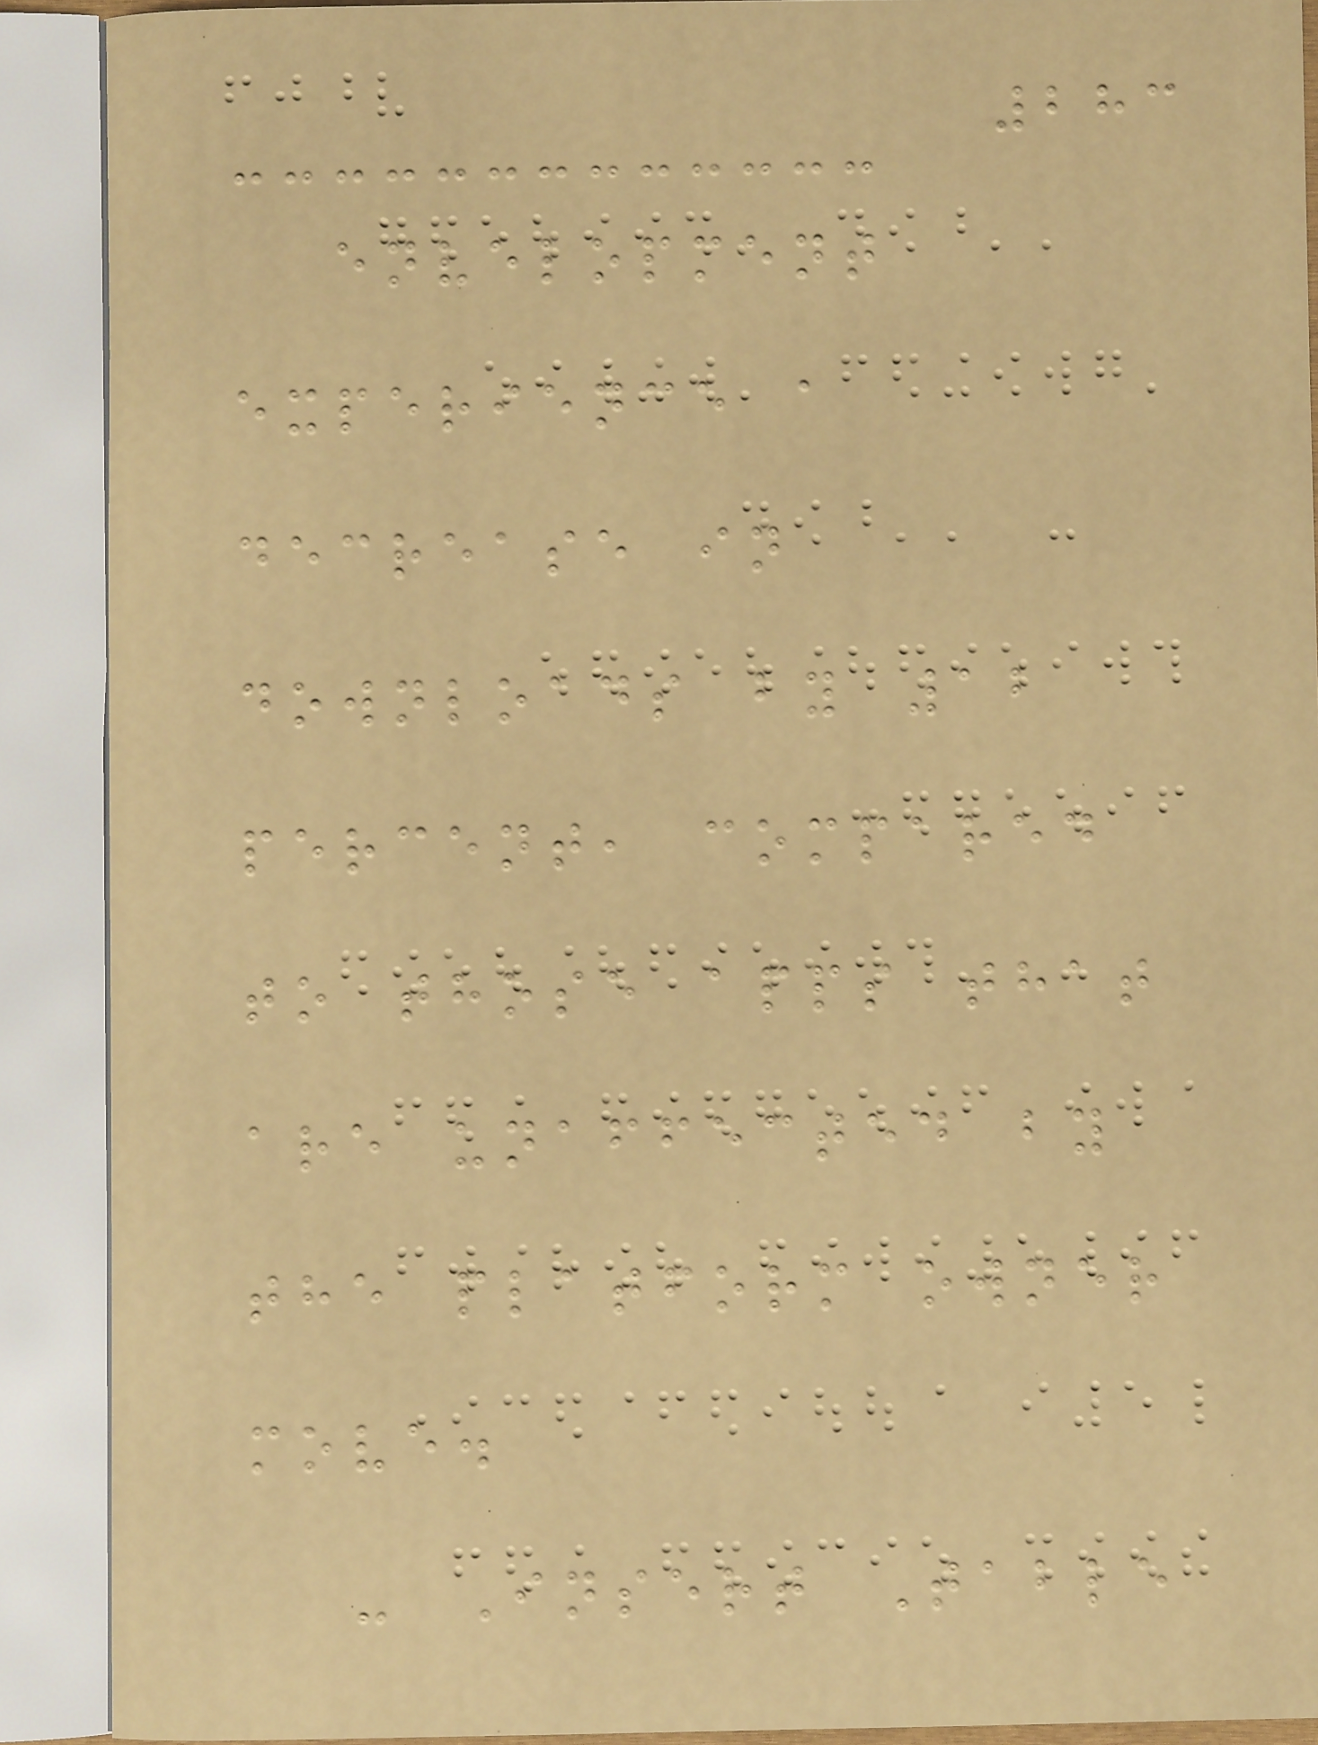283
envelopment
experience a
decrease in
downloads by 12
percent, compared
to those apps that
are unaffected by
the platform owner
move.
- Insert Table
